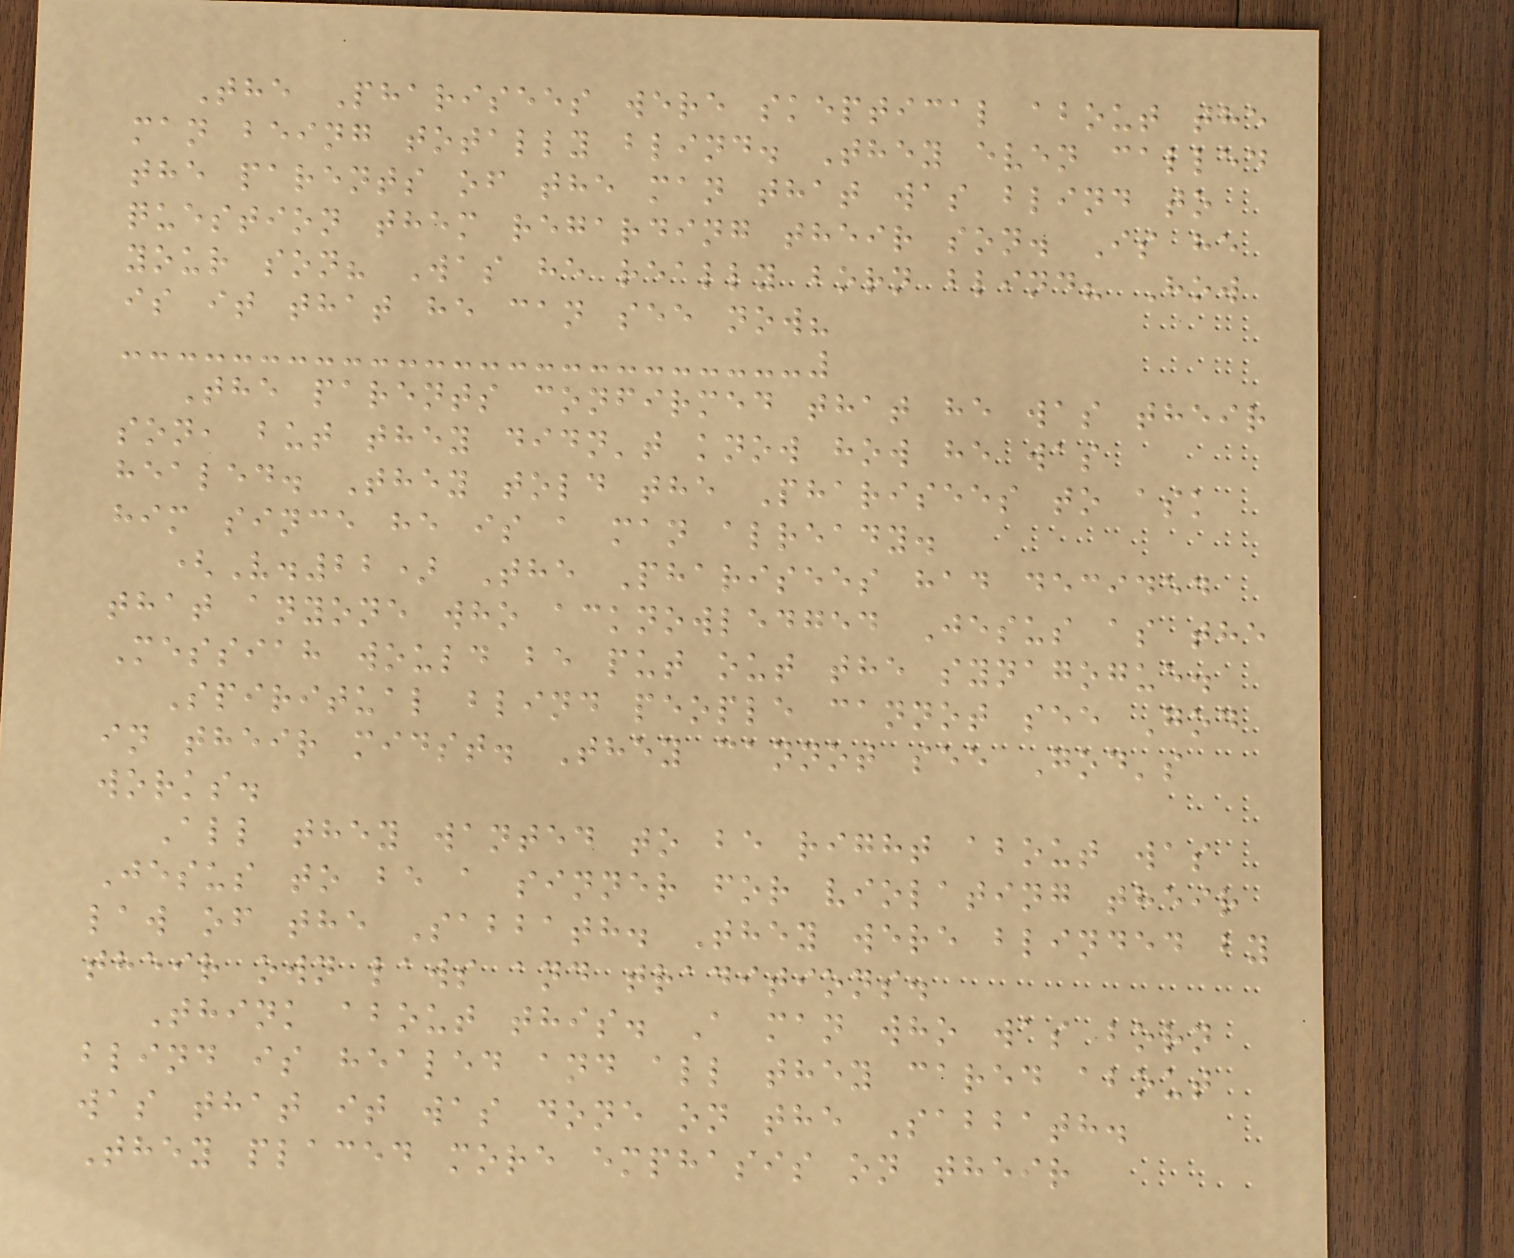The Pharisees were skeptical about the
man being totally blind. They even called
the parents of the man that was blind to
question them regarding their son. Is he
your son? Was he really born blind? How
is it that he can see now?
The parents confirmed that he was their
son, but they didn't know how he was
healed. They told the Pharisees to ask
him since he is a man already.
(V.22) The Pharisees had decided
that anyone who acknowledged Jesus as the
Messiah would be put out the synagogue.
Spiritual blind people cannot see God
in their midst. They cannot see God's
works.
All they wanted to be right about was
Jesus to be a sinner for violating their
law of the Sabbath. They were blinded by
their own laws and traditions.
Think about this. A man who was born
blind is healed and all they cared about
was that it was done on the Sabbath.
They placed more emphasis on their
